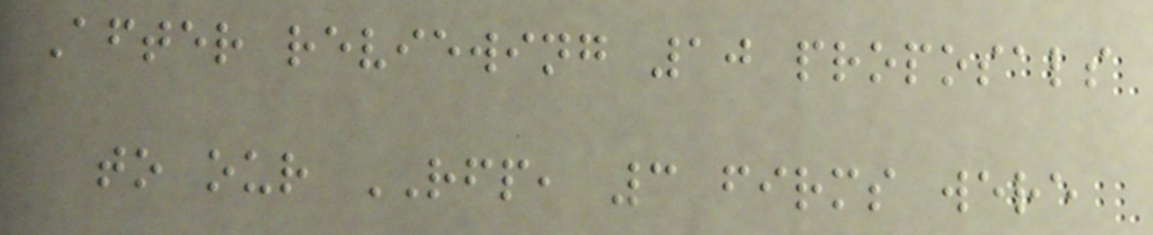After reviewing 10 proposals
to our RFP, 3 firms were
